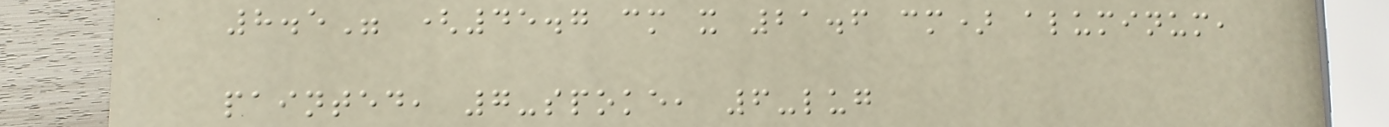8.5" (45.7 cm x 21.6 cm) aluminum,
painted, 7-spoke, 6-lug
